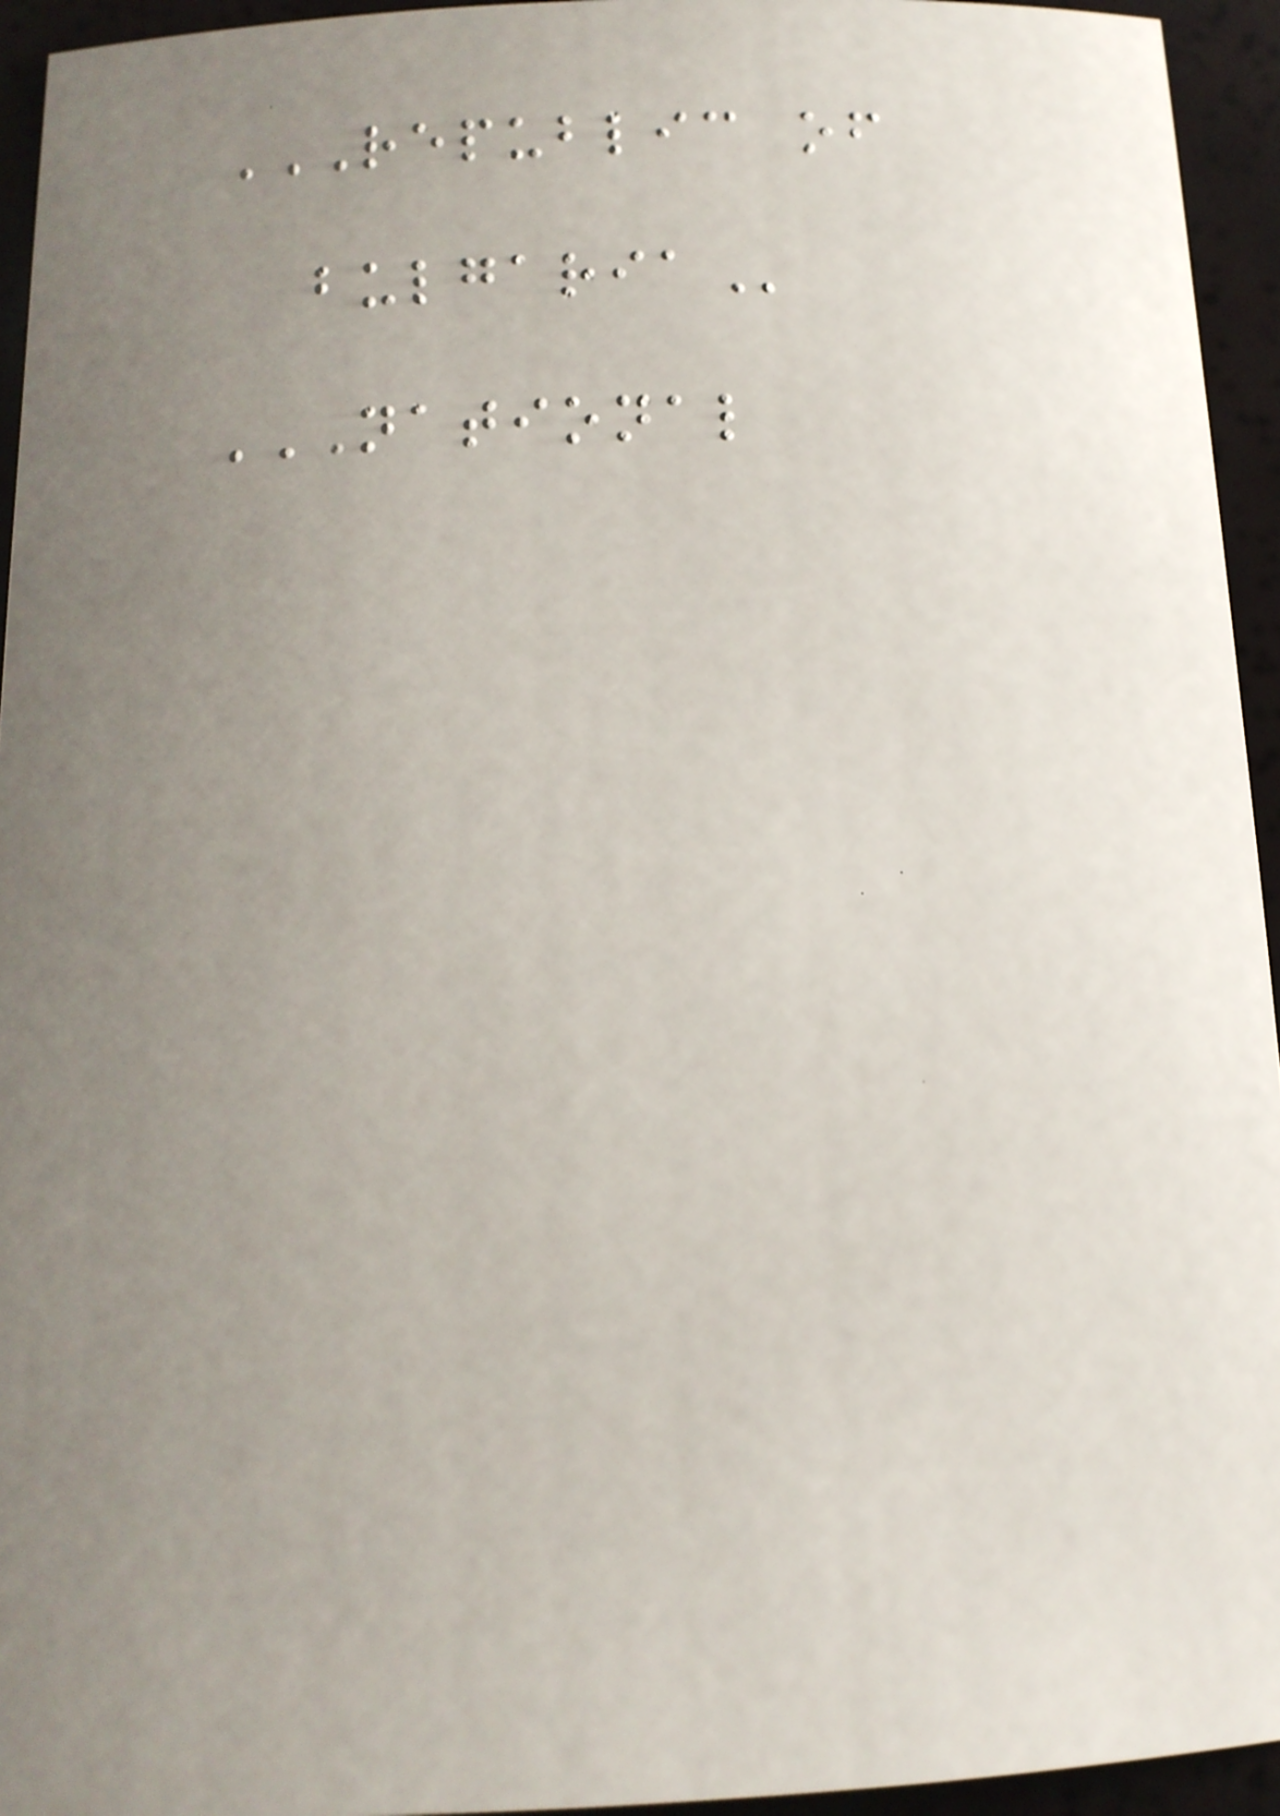REPUBLIC OF
BULGARIA
NATIONAL
